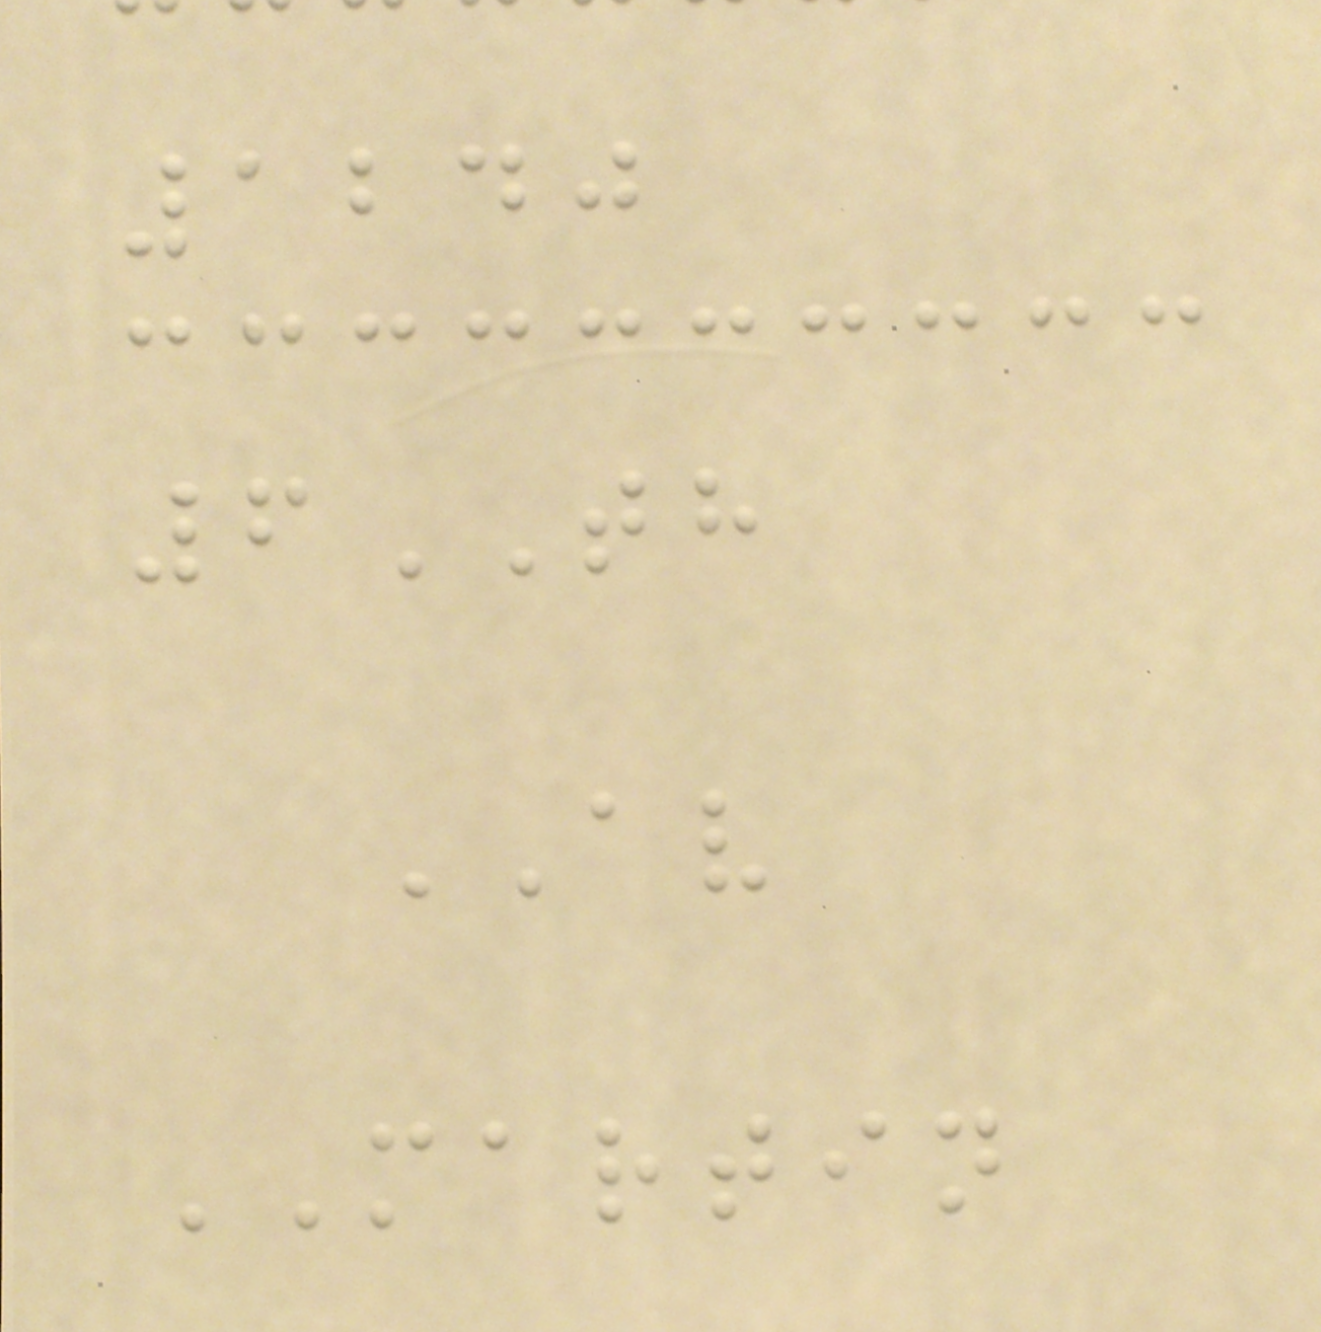1240
6TH
AV
MARTIN
